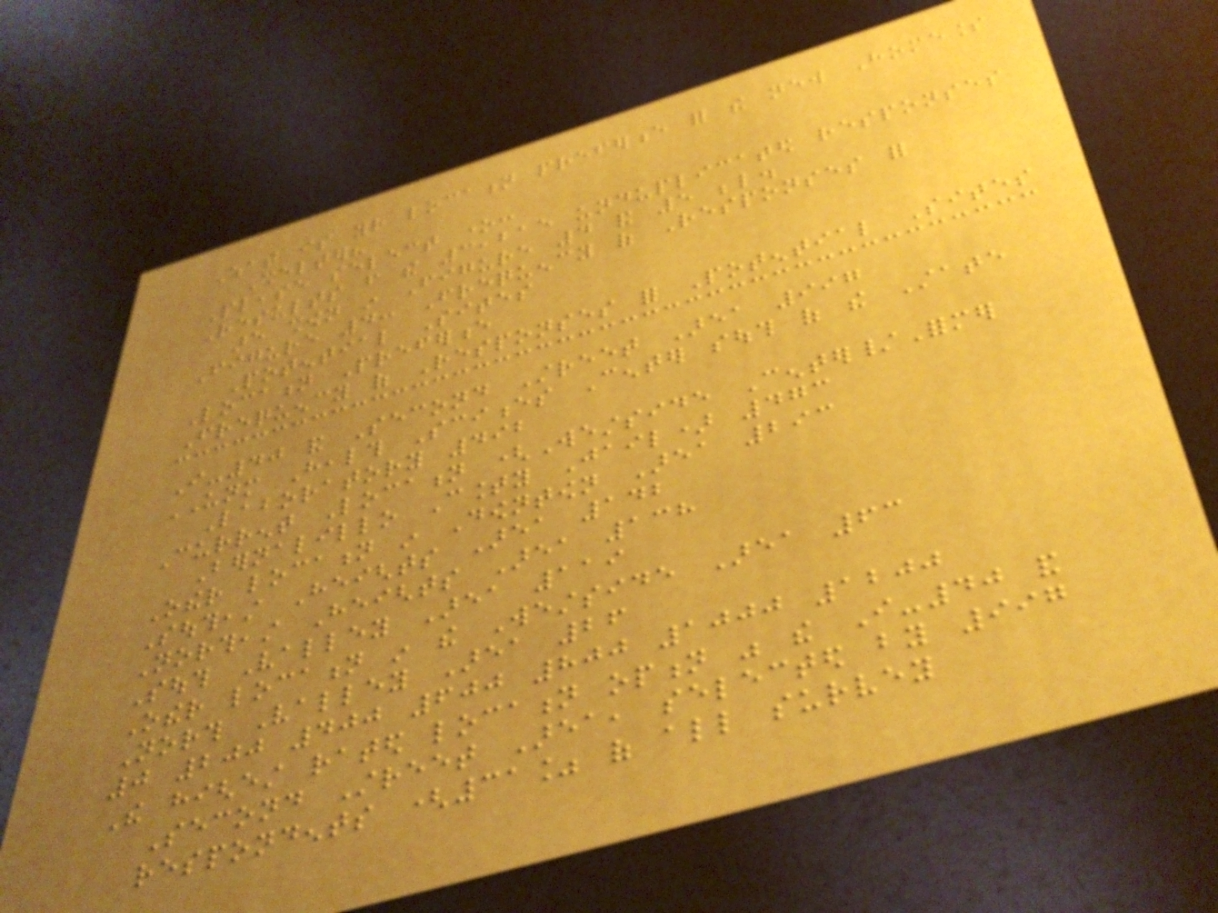What is your location preference for the new Homeless
Shelter?
Please select one:
Results from the 3,215 unduplicated responses
are shown in Figure 4 and 5 below.
Figure 4: Frequency of Responses for
Potential Sites
Location Preference
Frequency of Responses for Potential Sites
I-40 and Second Street Area 997
UNM Health Sciences Center south of the State
Laboratory 492
Current Location (Westside Center/Former
Bernalillo County Jail) 473
Other location in Downtown Area 293
Southeast Heights Area 142
Northeast Heights Area 138
South Valley Area 119
Other location in the Westside Area 63
North Valley Area 26
0 200 400 600 800 1000 1200
The highest rated location option was the I-40 and
Second Street Area, selected by 997
respondents (31% of all survey
